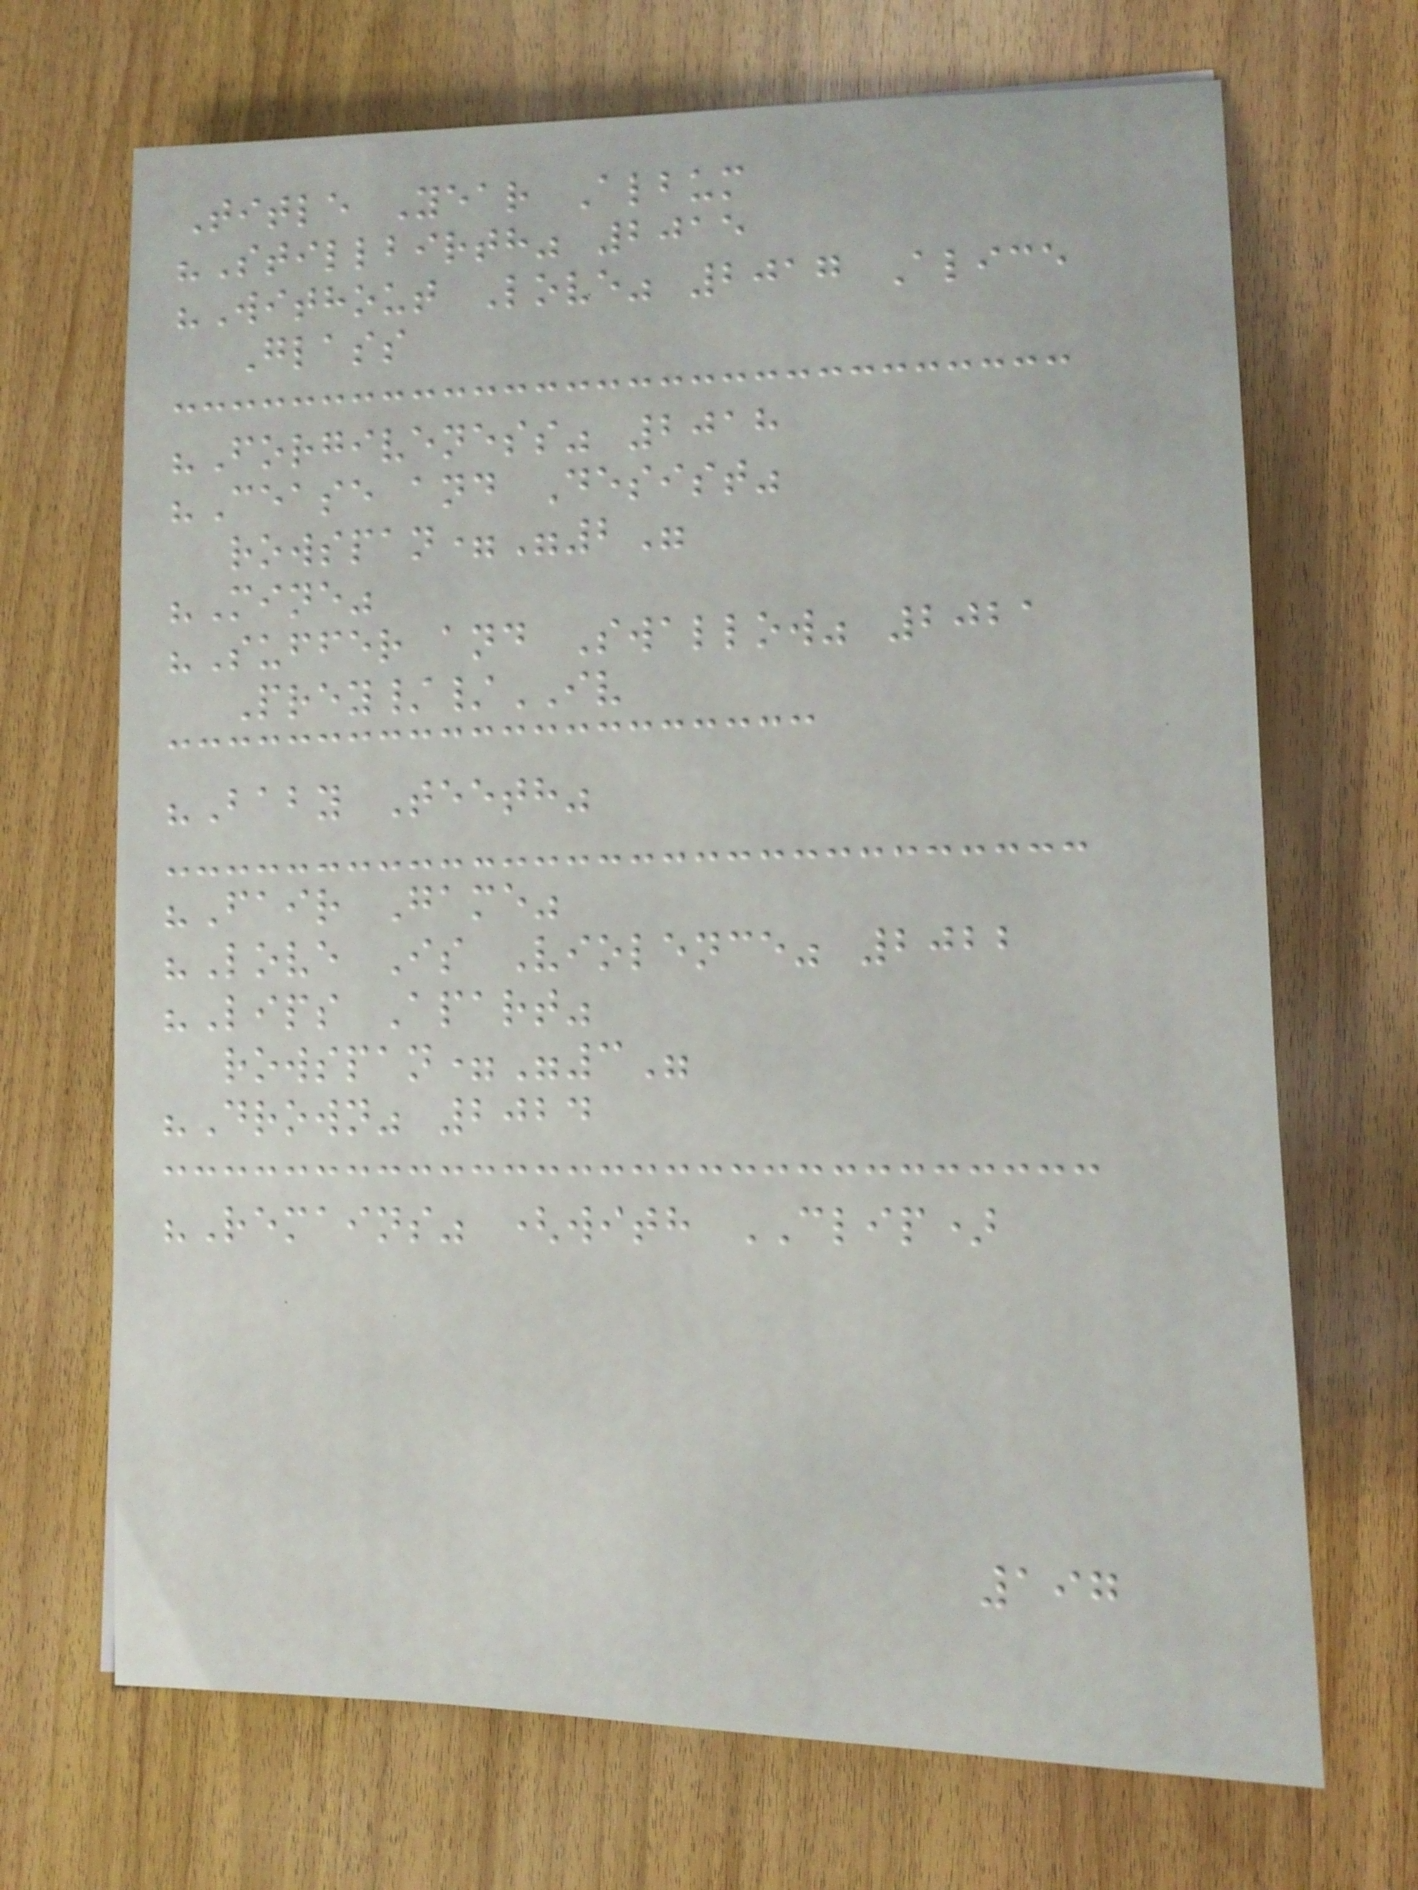Title Year Album
"Stillbirth" 2015
"Without Love" 2017 Alice
Glass
"Forgiveness" 2018
"Cease and Desist"
rowspan="2"
"Mine"
"Suffer and Swallow" 2021
Prey//IV
"Baby Teeth"
"Fair Game"
"Love Is Violence" 2022
"Lips Apart"
rowspan="3"
"Drown" 2024
"Remains" (with CLIP)
197
